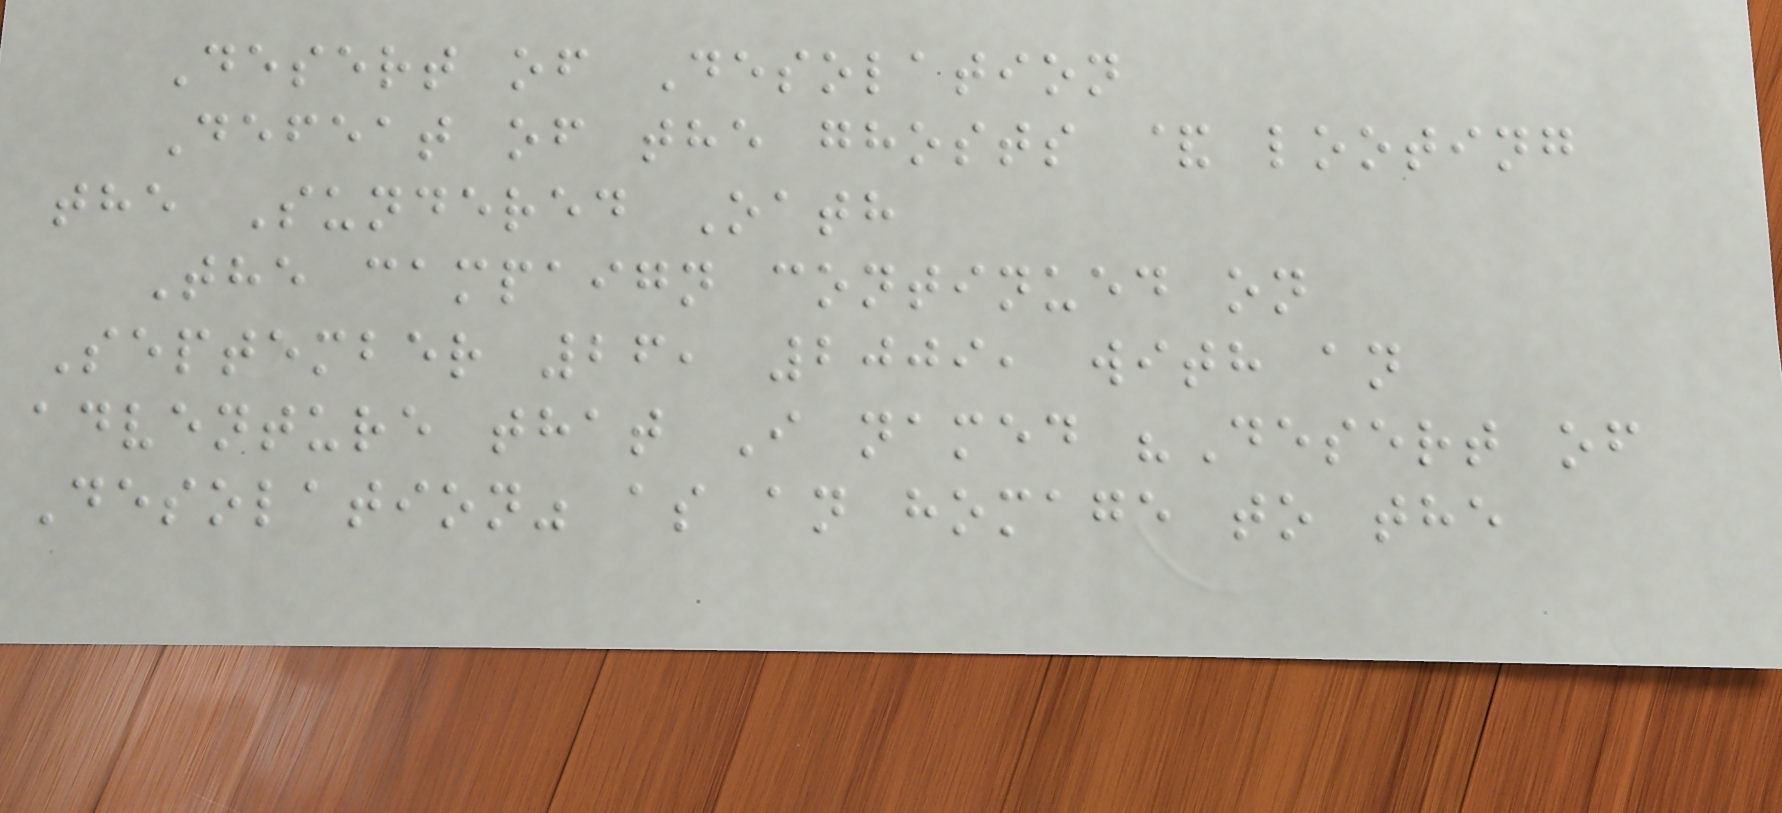Desert of Desolation
Defeat of the ghosts & looting
the Sundered Oath
The campaign continued on
September 26, 2009, with an
adventure that I named "Desert of
Desolation" as an homage to the
